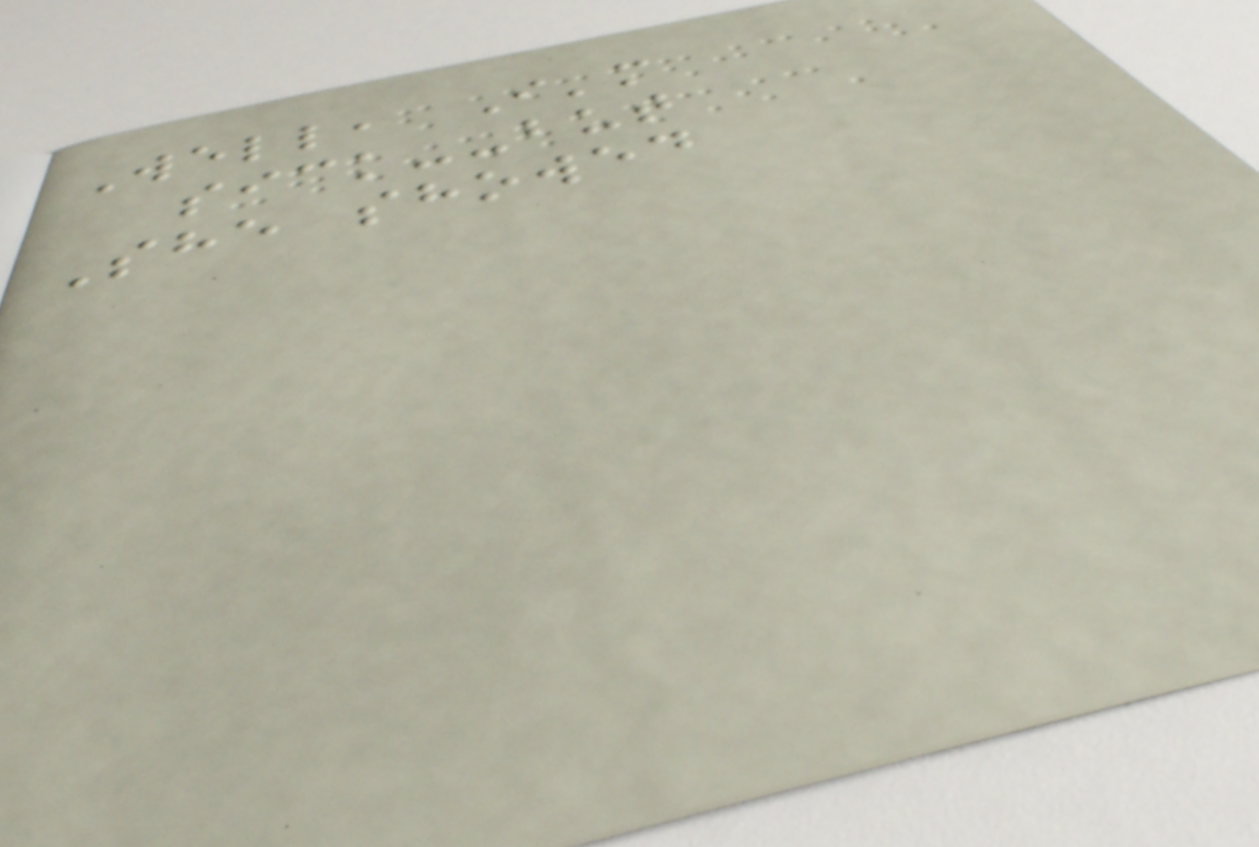Well, I'm
sick--but
She showed
